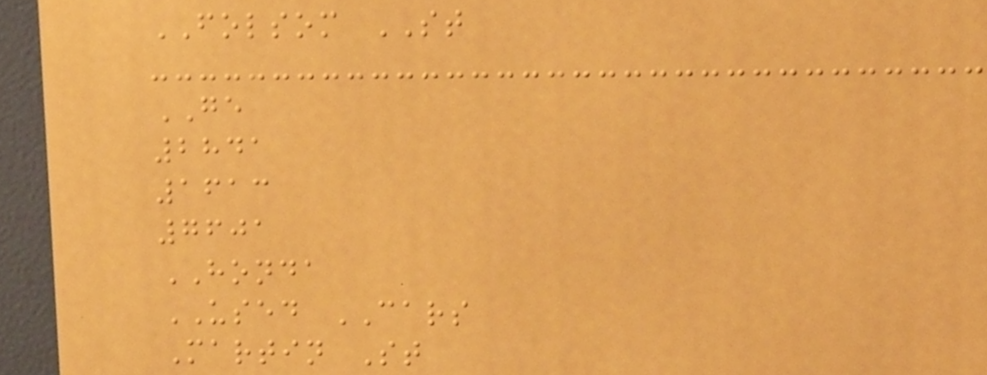FOLSOM ST
GE
2841
1613
7601
HONDA
USED CARS
Martin St
